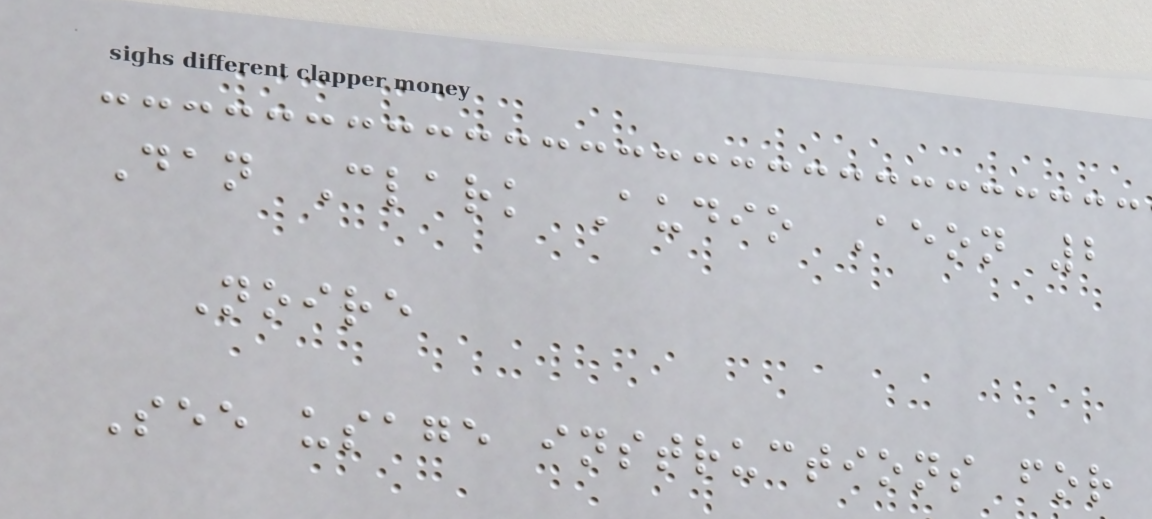Dan Clark Audio Aeon 2
Noire
See usage instructions for
